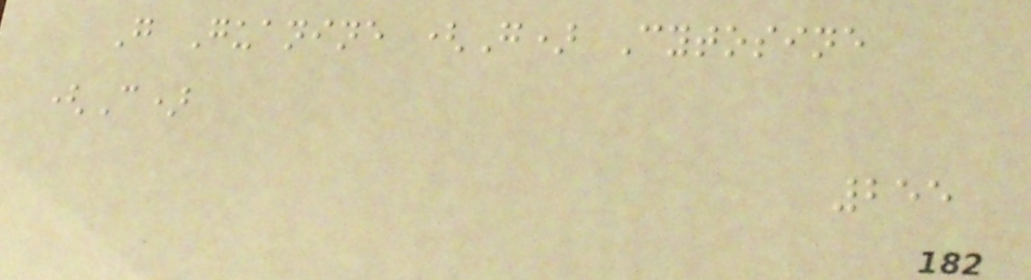G Guanine (G) Cytosine
(C)
255
